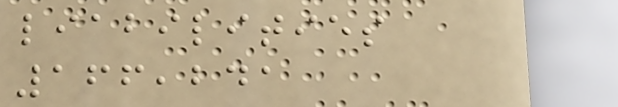liabilities
166,241
